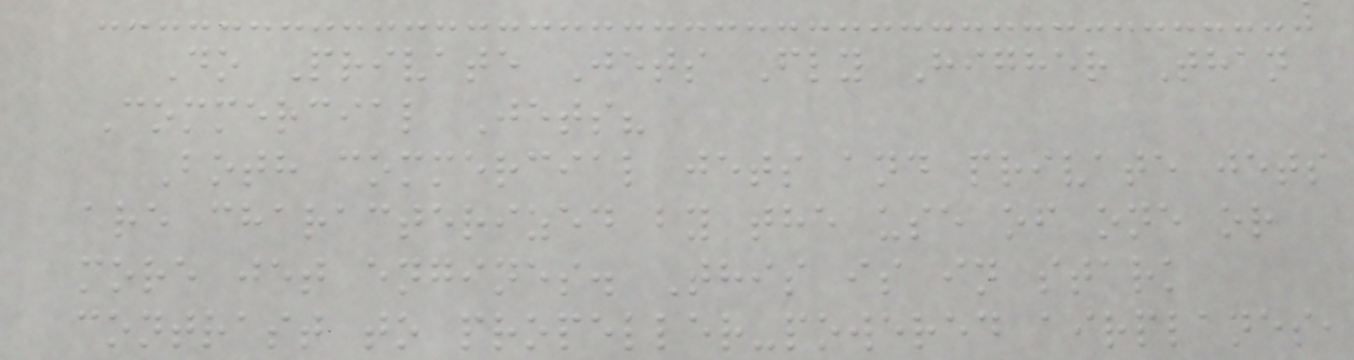Do Private Jets Fly Higher Than
Commercial Jets?
Both commercial jets and private jets
are characterized by the use of one or
more jet engines. This is in stark
contrast to propeller-powered airplanes,
